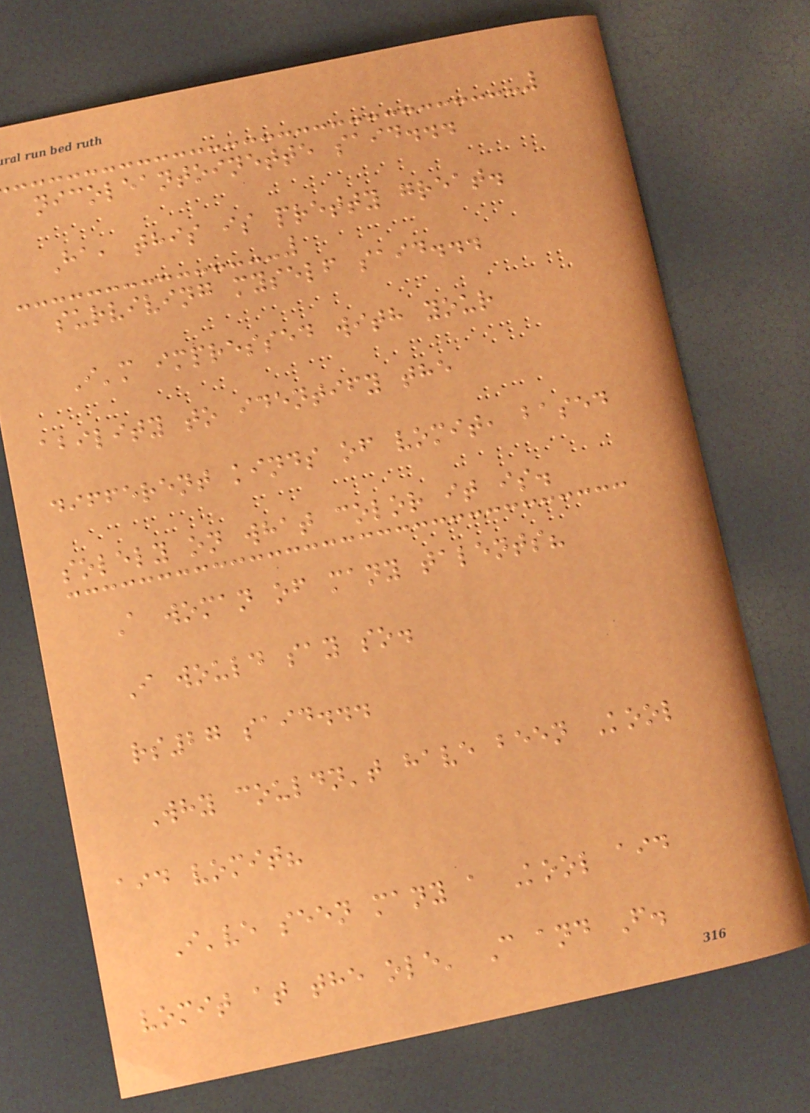nicoleantoinette said...
Ha, this is pretty great.
surviving myself said...
I'm impressed with your
ability to identify the
different kinds of vomit, based
solely on what color it is.
A woman of many talents?
I would say so.
rs27 said...
Why couldn't have been Kool
aid vomit?
I've seen many a Kool aid
vomit at the ole' C and F.
